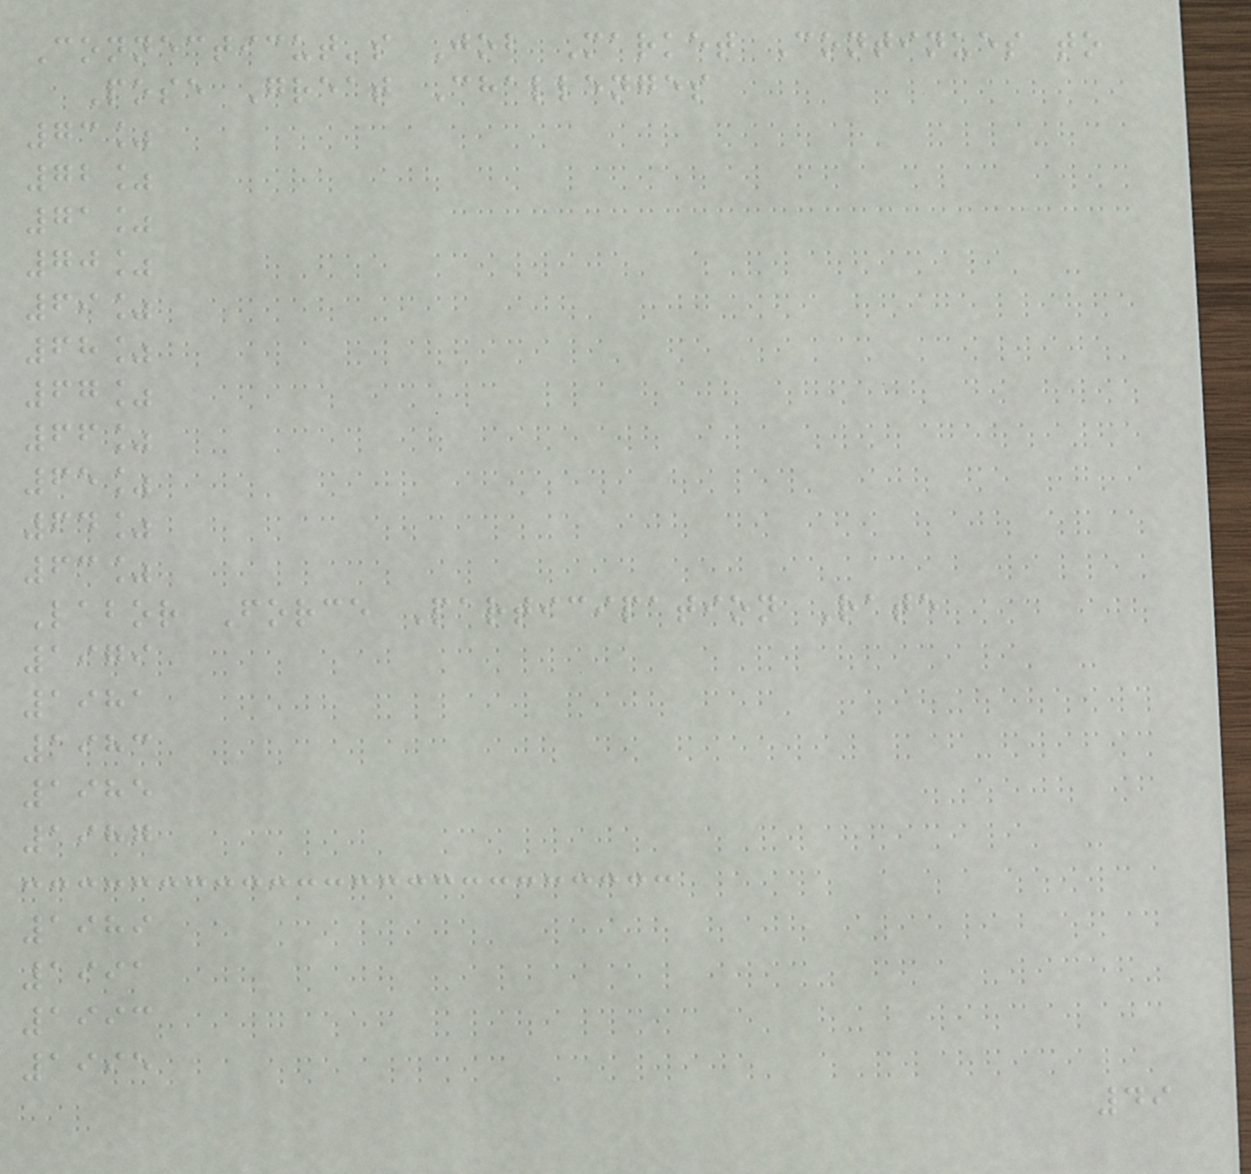Connecticut's Job Market Continues to
Pose Great Challenges
73%
72%
71%
70%
69%
68%
67%
66%
65%
64%
63%
Labor Force Participation Rate
1979
1981
1983
1985
1987
1989
1991
1993
1995
49
